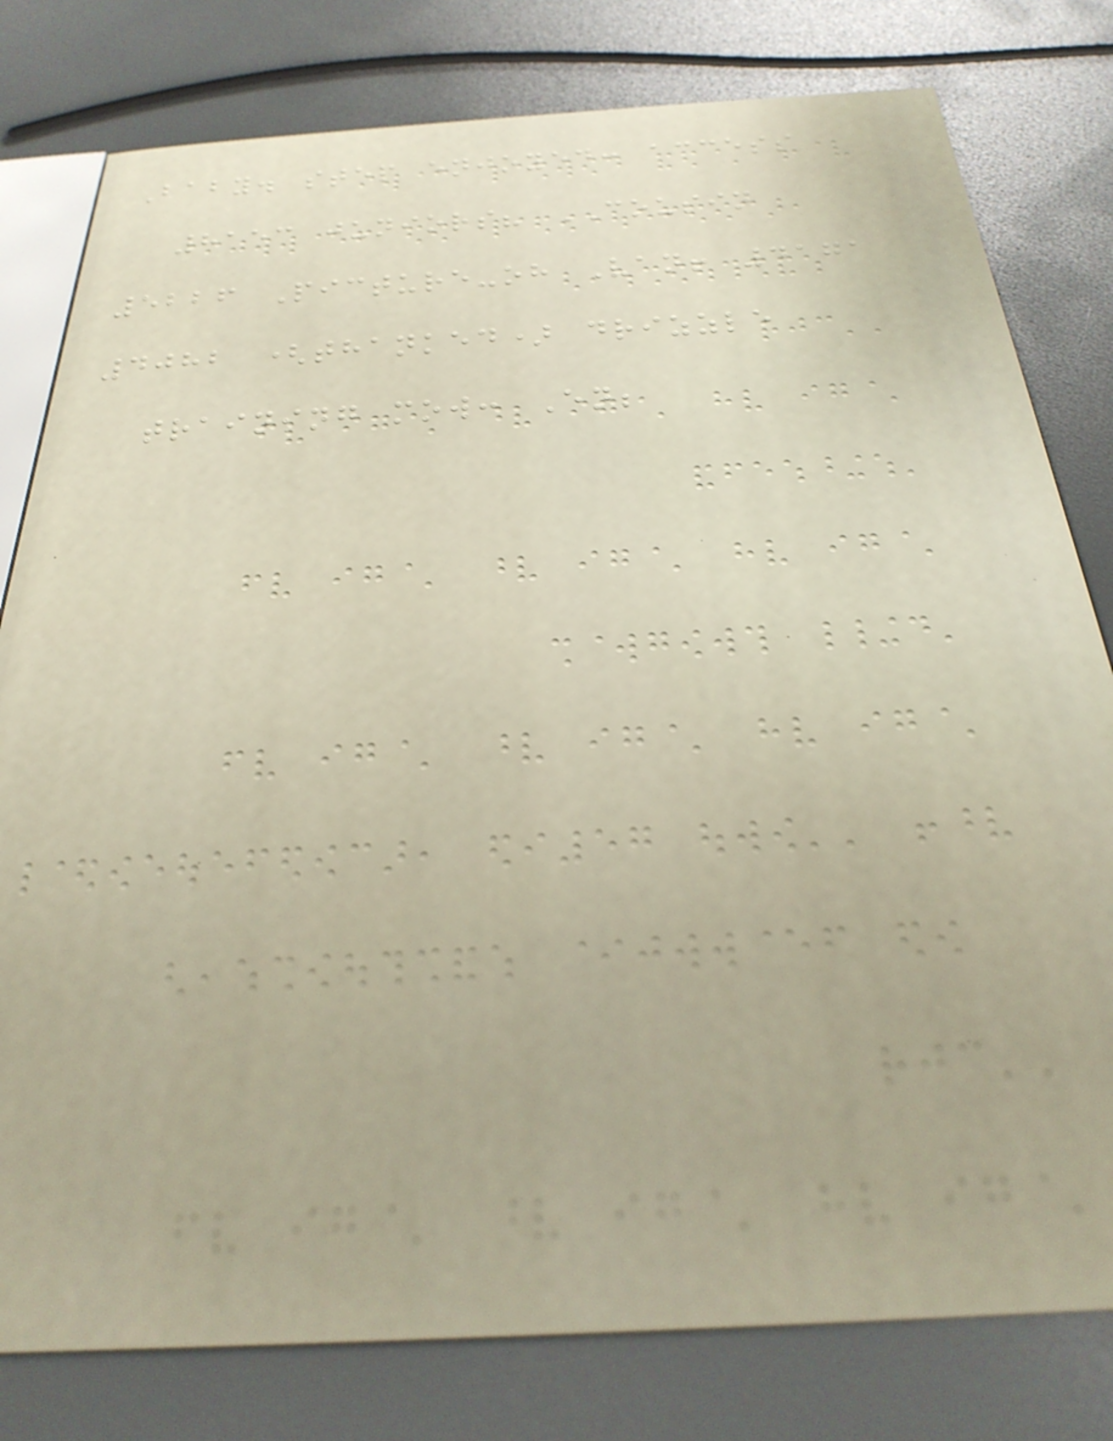Baby. step enjoyed: access
8153 juniors? COUSIN
5226 Picture-oh Van! 4171
4082 (thanked) drizzle
training mow: En;
